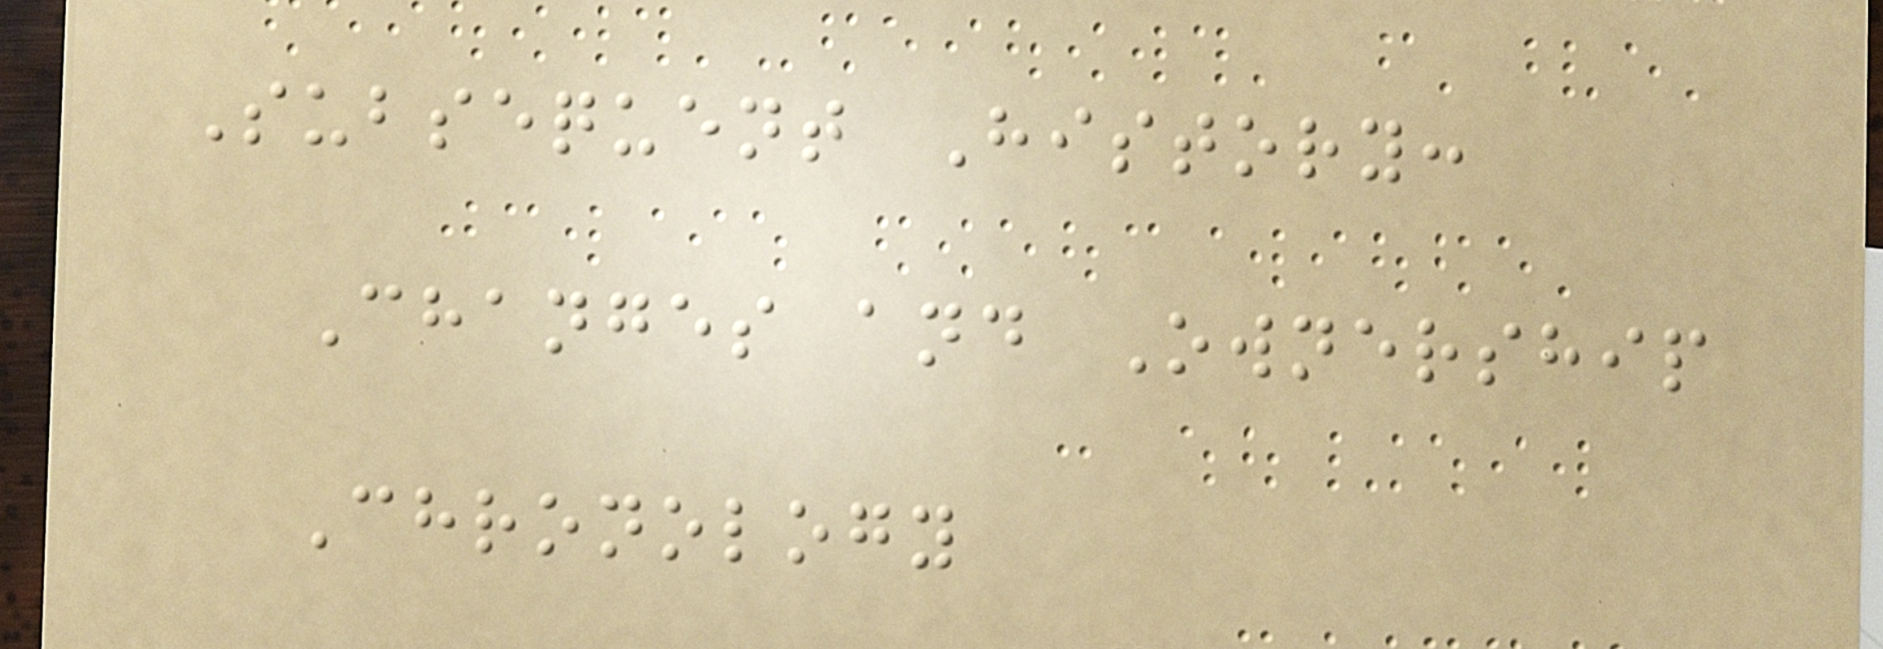Subsequent History:
Changes and Ownership
Chronology
